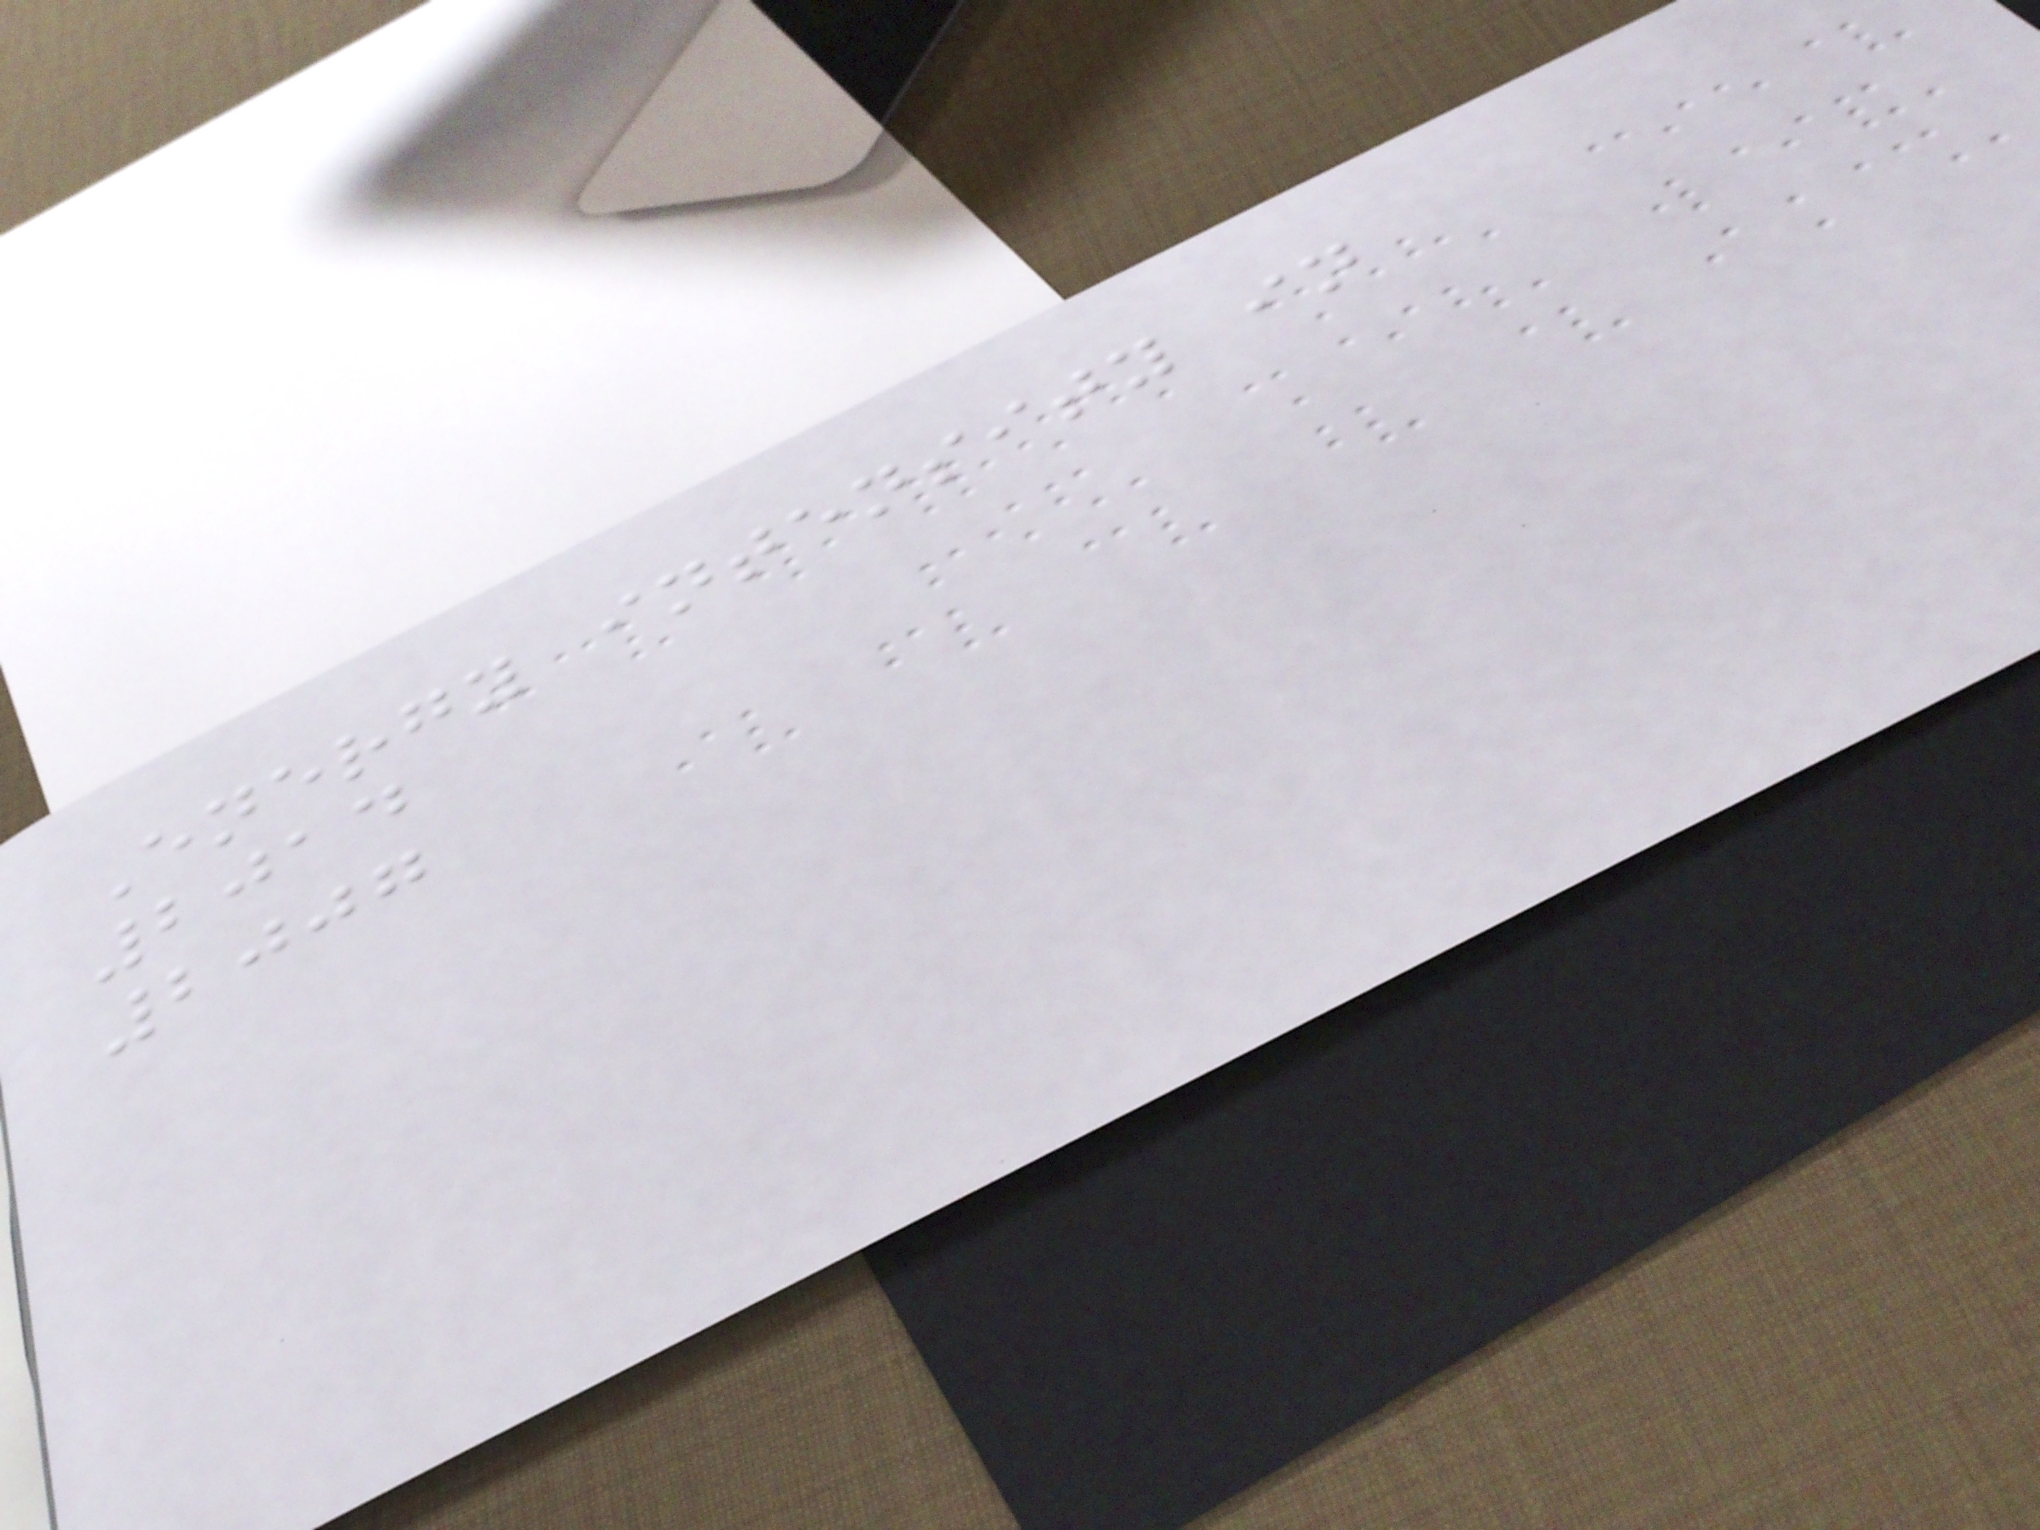Energy intensity in
2014
2007
